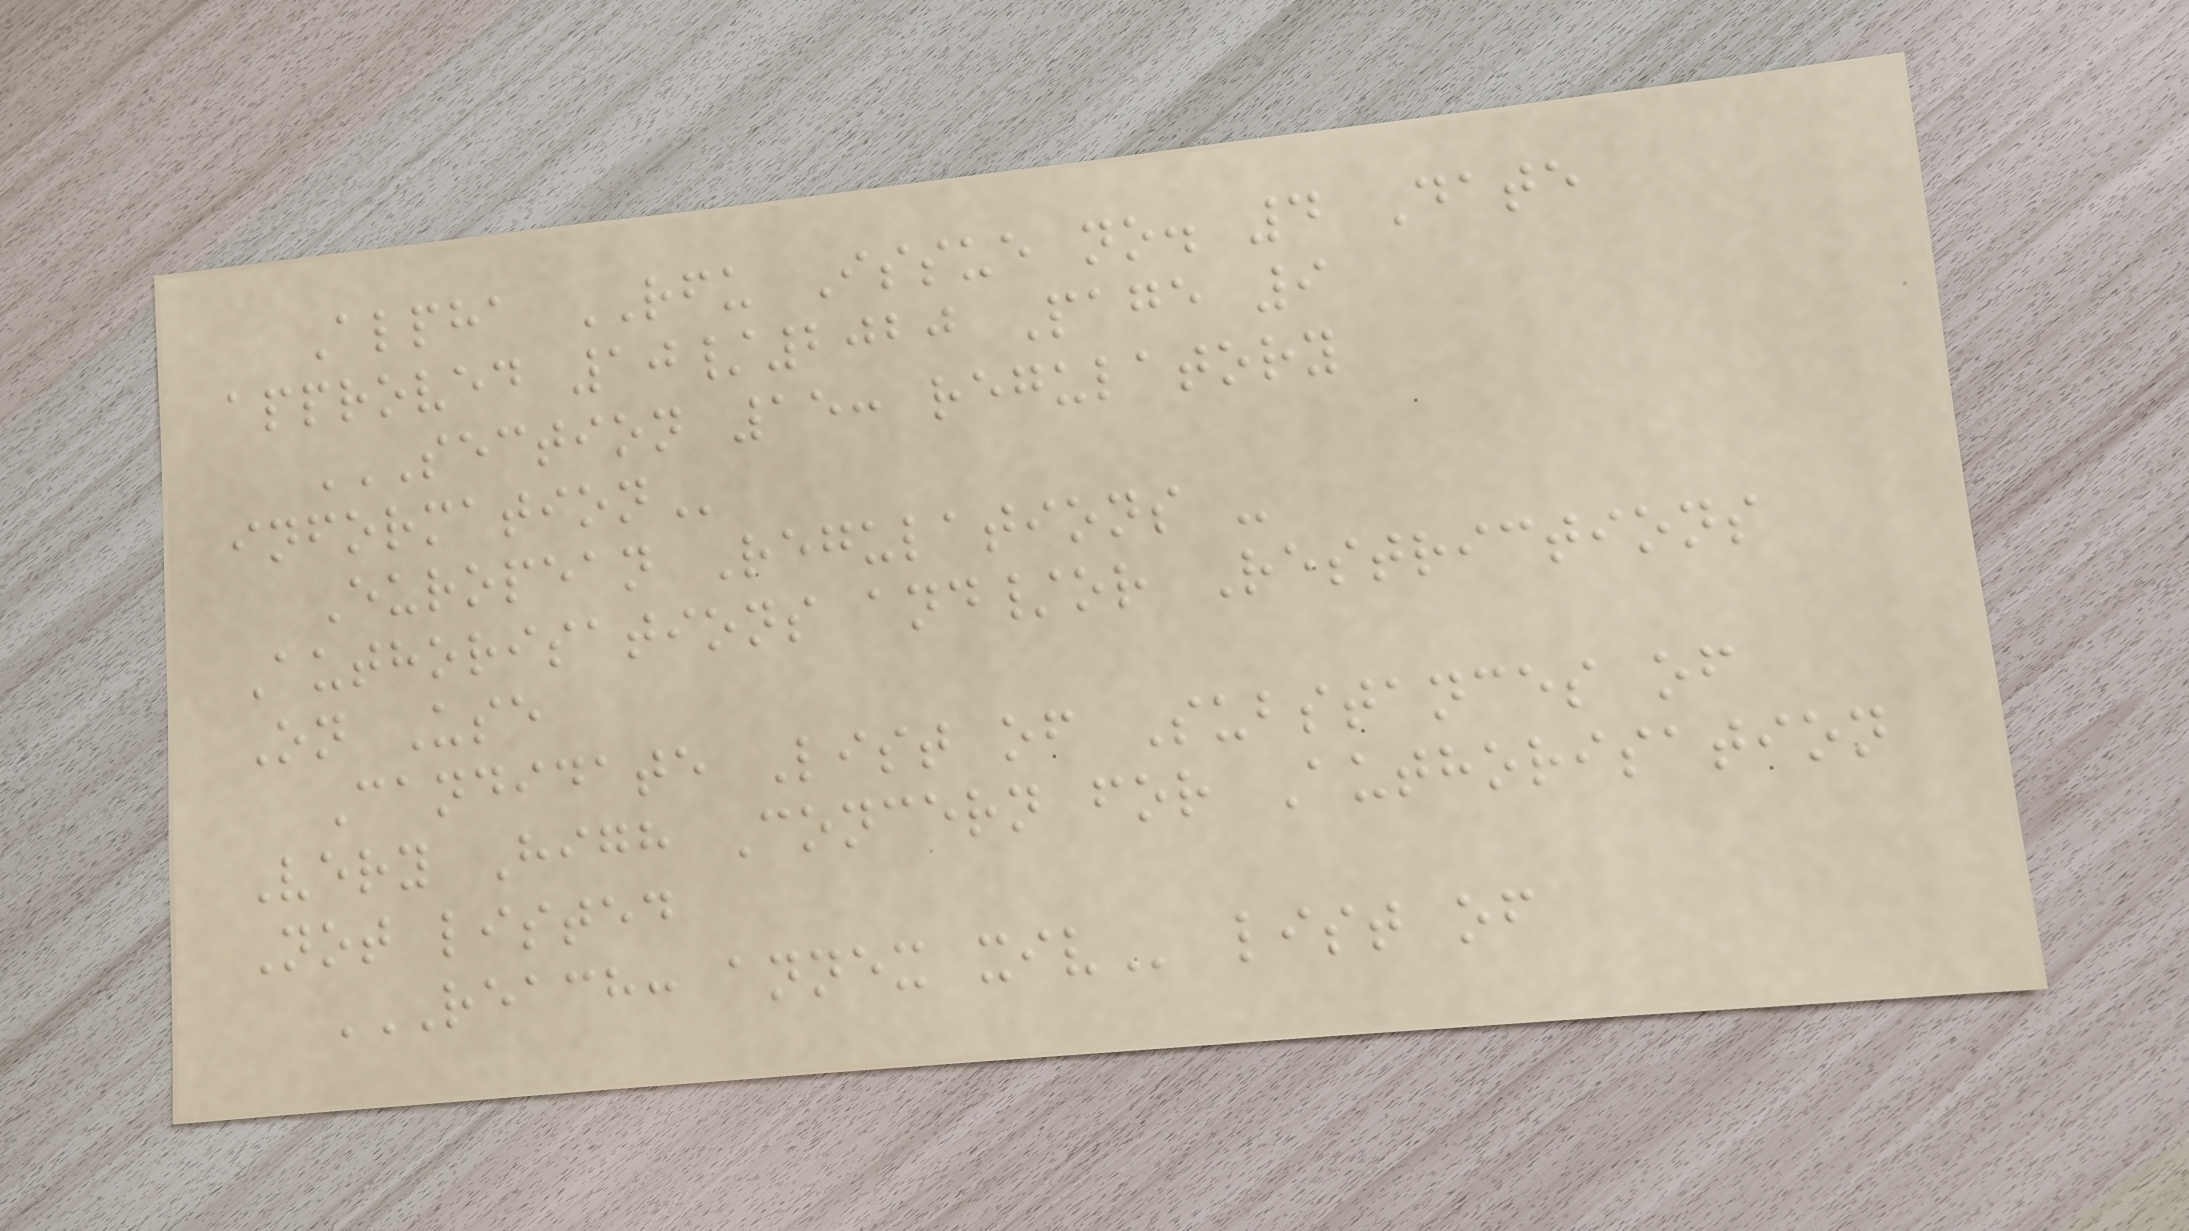Alpha RFU Issue no. 4 Date
approved 10/2020 Page 9
SECTION 15: REGULATORY
INFORMATION
European Regulations -
Authorisations and/or Restrictions
On Use
Candidate List of Substances of
Very High Concern for Authorisation
Not listed
REACH: ANNEX XIV list of
